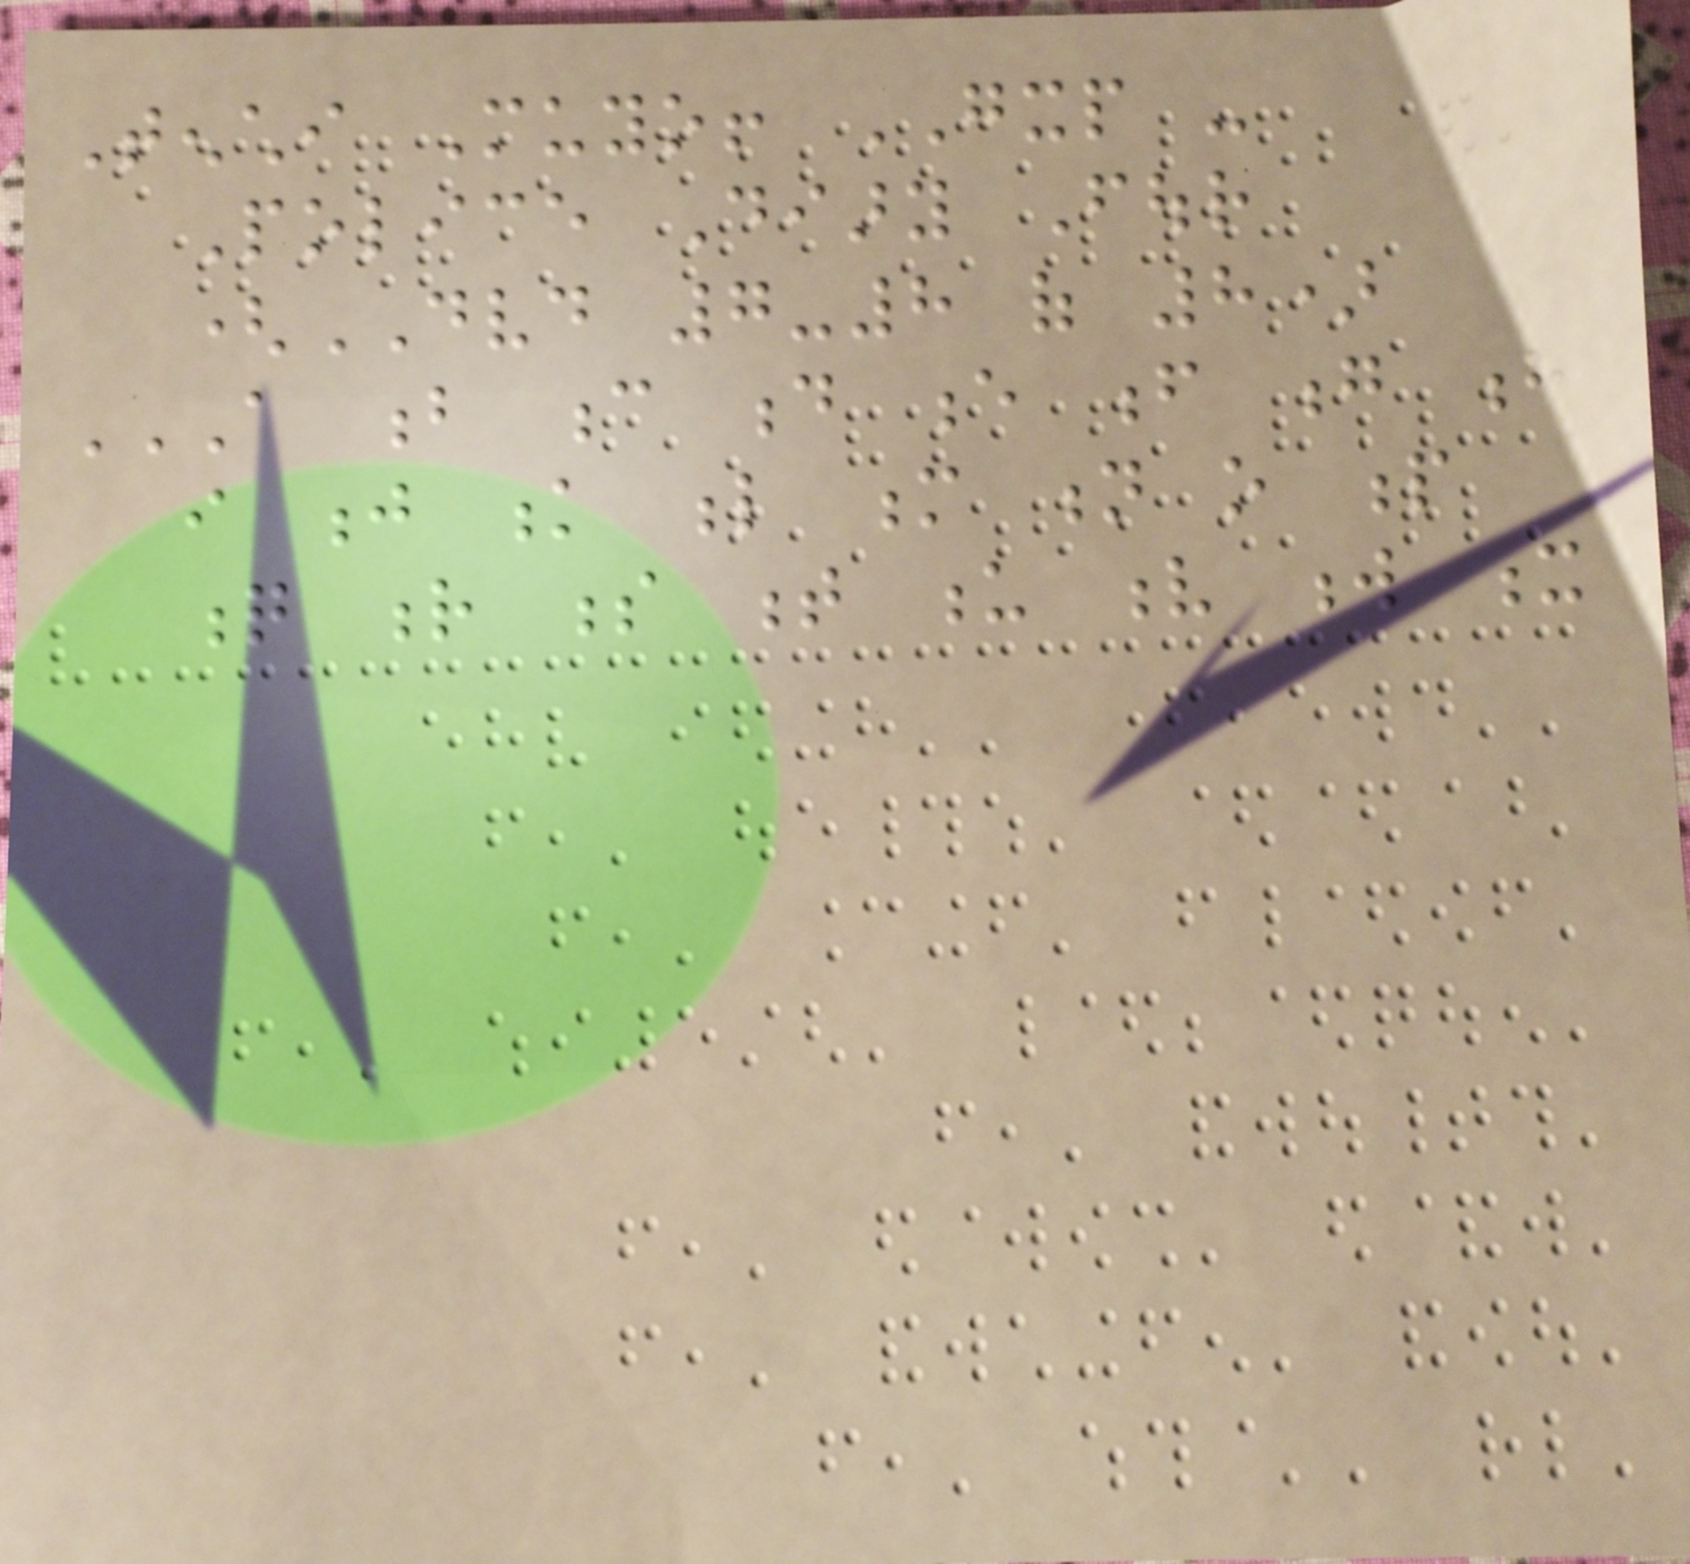Tenchi Muyo! GXP -
Police Diary Four
(DVD 7-8 of 8)
A B C D E F G H
I J K L M N O P
Q R S T U V W X
